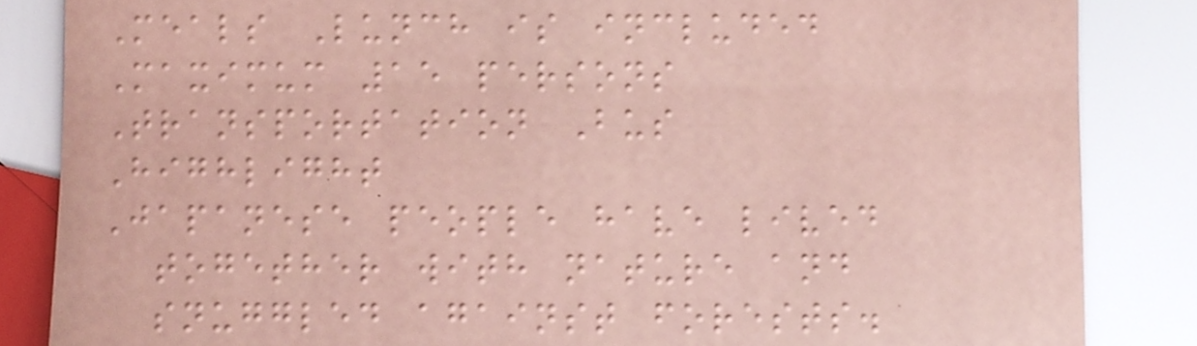Meals Lunch is included
Maximum 15 persons
Transportation Bus
Highlight
Japanese people have lived
together with nature and
snuggled against forests.
